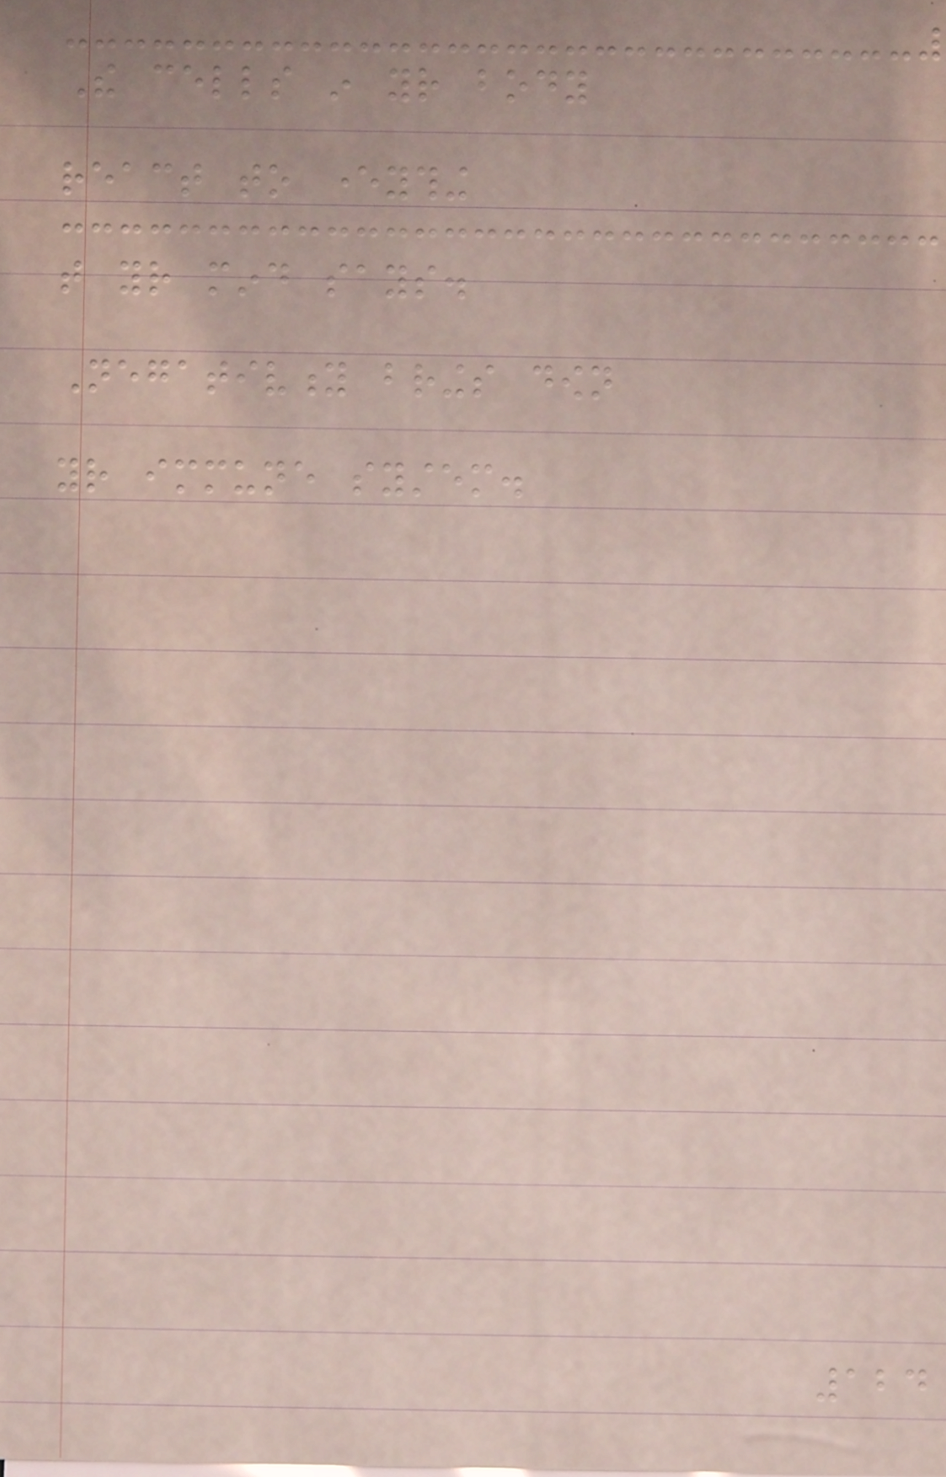The cells in your body
react to everything
that your mind says.
Negativity brings down
your immune system.
124
